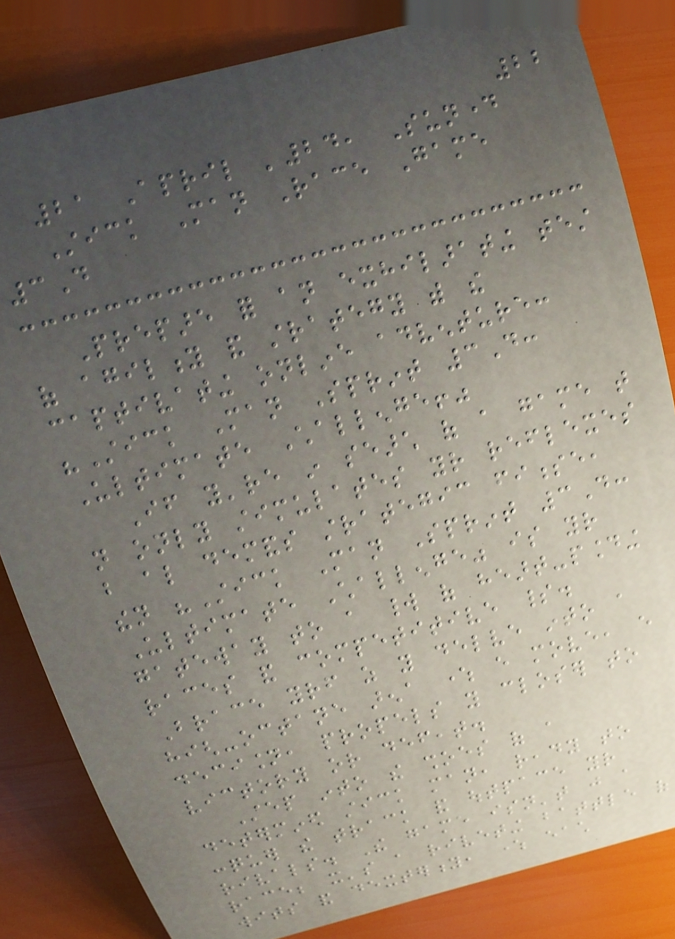22
21 April '24, Sunday
Stick Man Race Game
3D
Prepare for an exhilarating test
of agility and strategy with the
captivating online adventure:
"Stick Man Sprint 3D:
Ultimate Challenge!"
If you're in search of a game that
not only stimulates your reflexes
but also demands strategic finesse,
then "Stick Man Sprint 3D:
Ultimate Challenge" is your
gateway to a world of heart-pounding
races and competitive spirit.
Brace yourself as you delve into a
high-octane arena where every move, every
decision, propels you closer to
victory or defeat.
Step into the shoes of a
determined stick man, ready to
conquer the track and outpace your
rivals. The game isn't just a
race; it's a riveting battle of
wits and dexterity, where each
